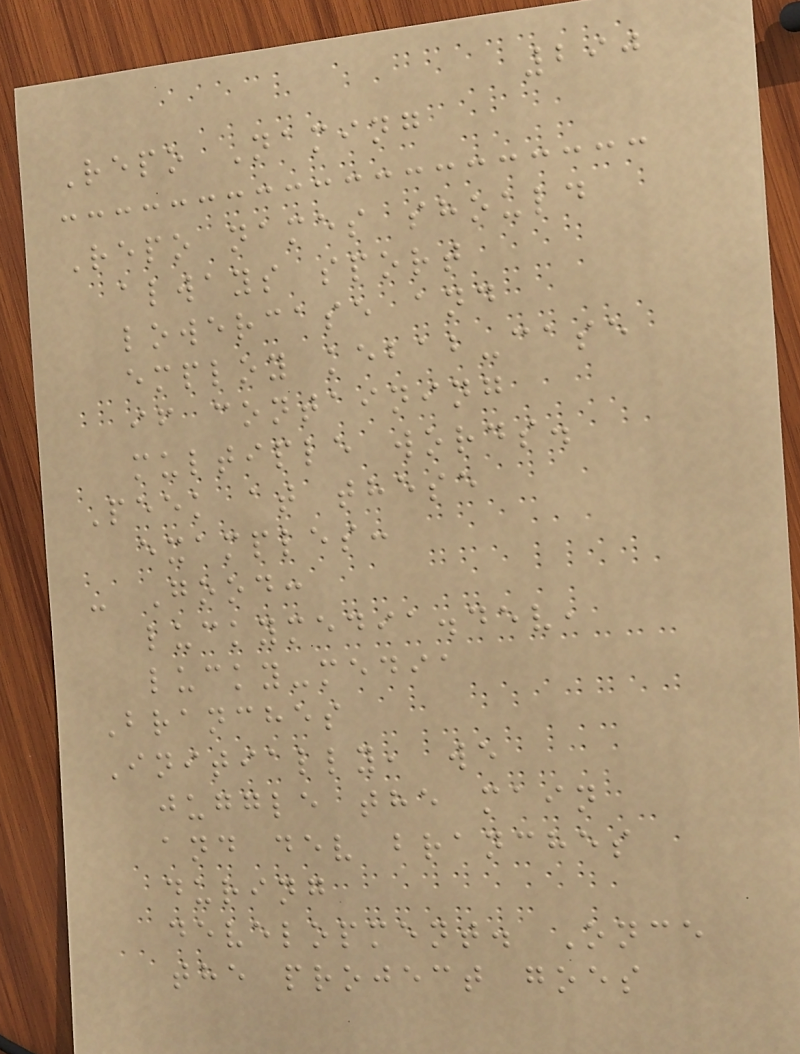290
Repo Naming
Repo names should
always sport
lowercase and
employ kebab-case
if containing
multiple words.
Peek at these
examples:
- Good:
luckymedia.dev,
lucky-media
Branches
Initially, we
juggle the main
and dev branches
during
development. Once
the project goes
